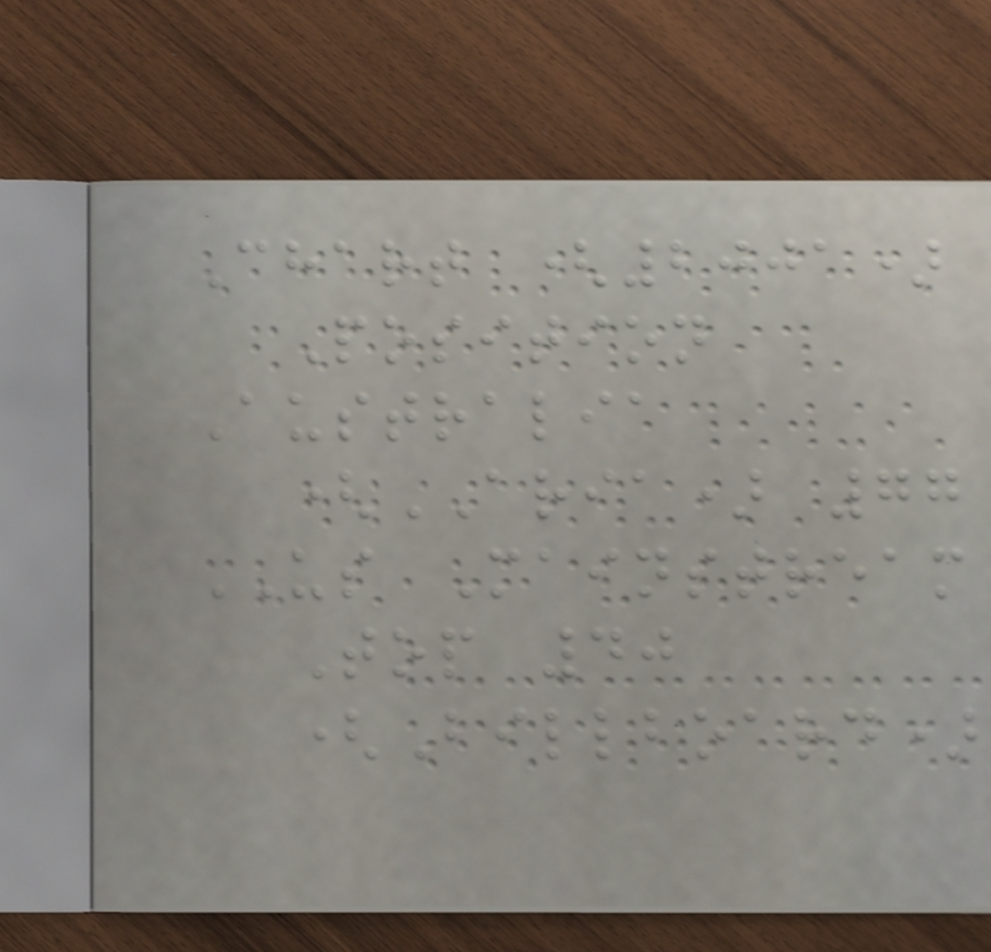Chart (2001)
Position
Australia
(ARIA) 77
US Mainstream
Top 40
(Billboard)
